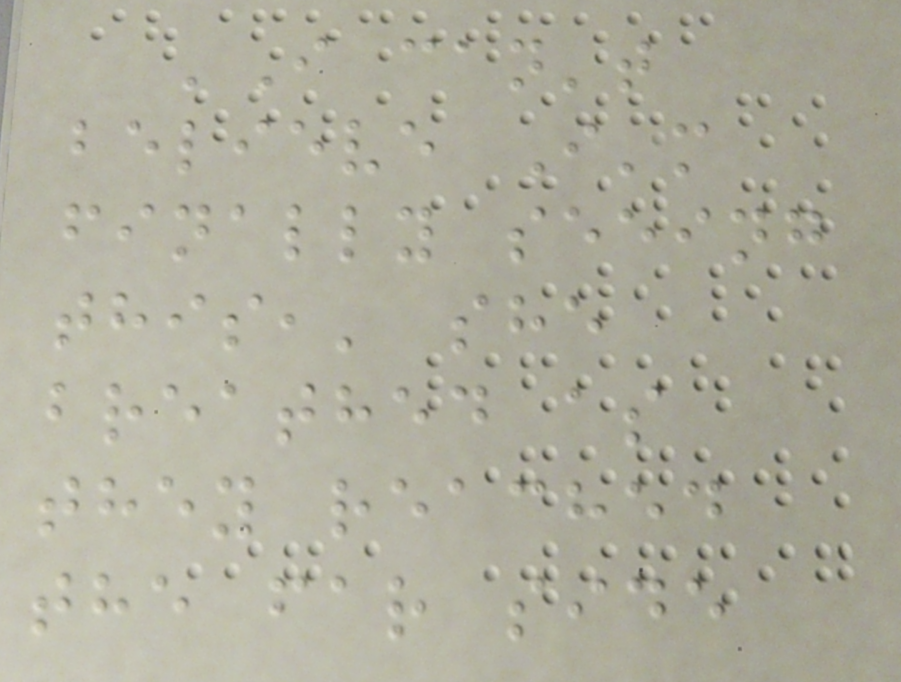'I can't
believe I'm
finally seeing
this,' she
breathed as
they reached
the far side
